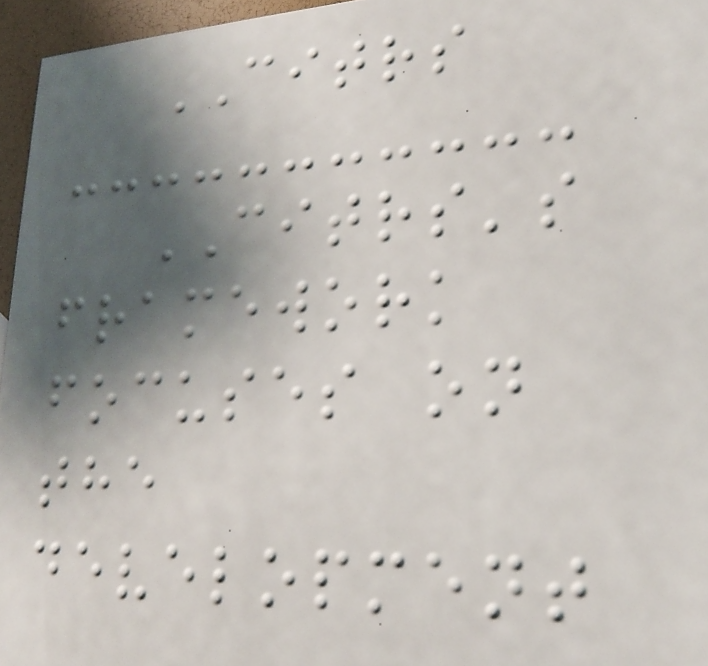CITRS
CITRS's
framework
focuses on
the
development
